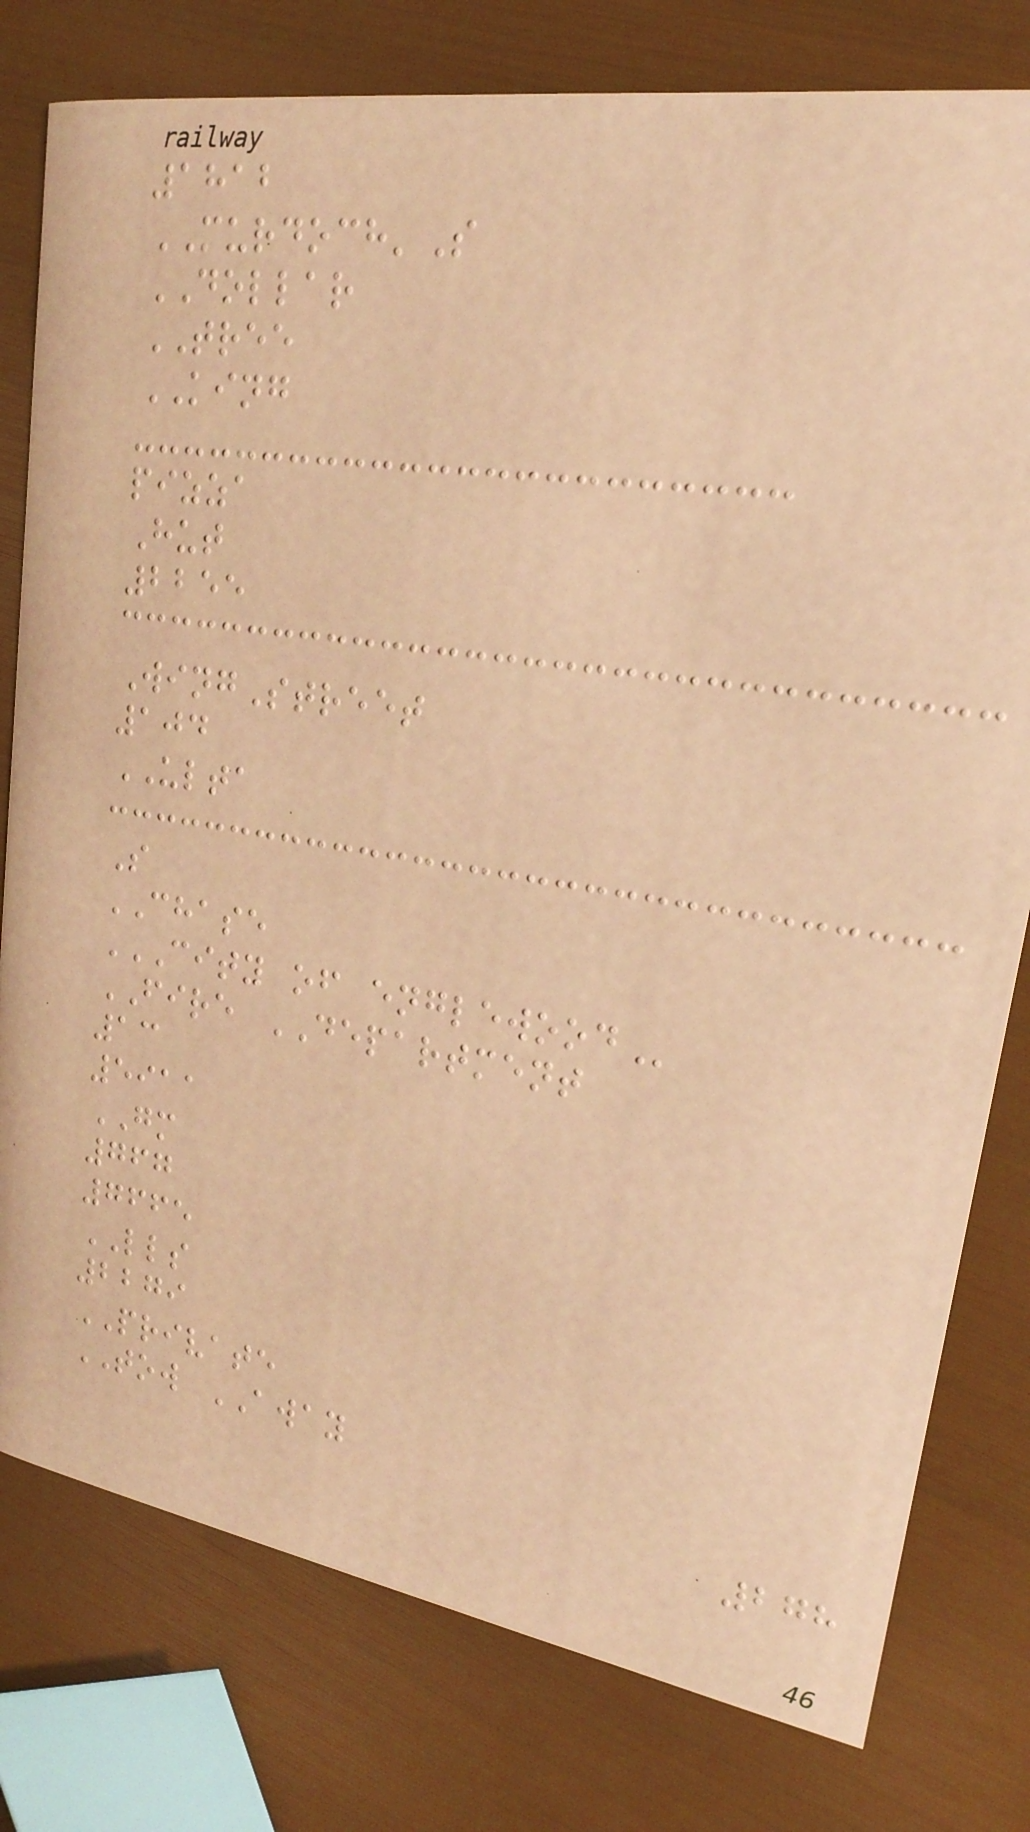1812
MURDOCH'S
DOLLAR
TREE
KING
pizza
Hut
2255
WingStreet
104
ULTA
S
CHASE
CITY OF ENGLEWOOD
FIRE DEPARTMENT
13
5911
GM
767
7665
LLS
2279
PRIVATE
TOW AWAY
278
